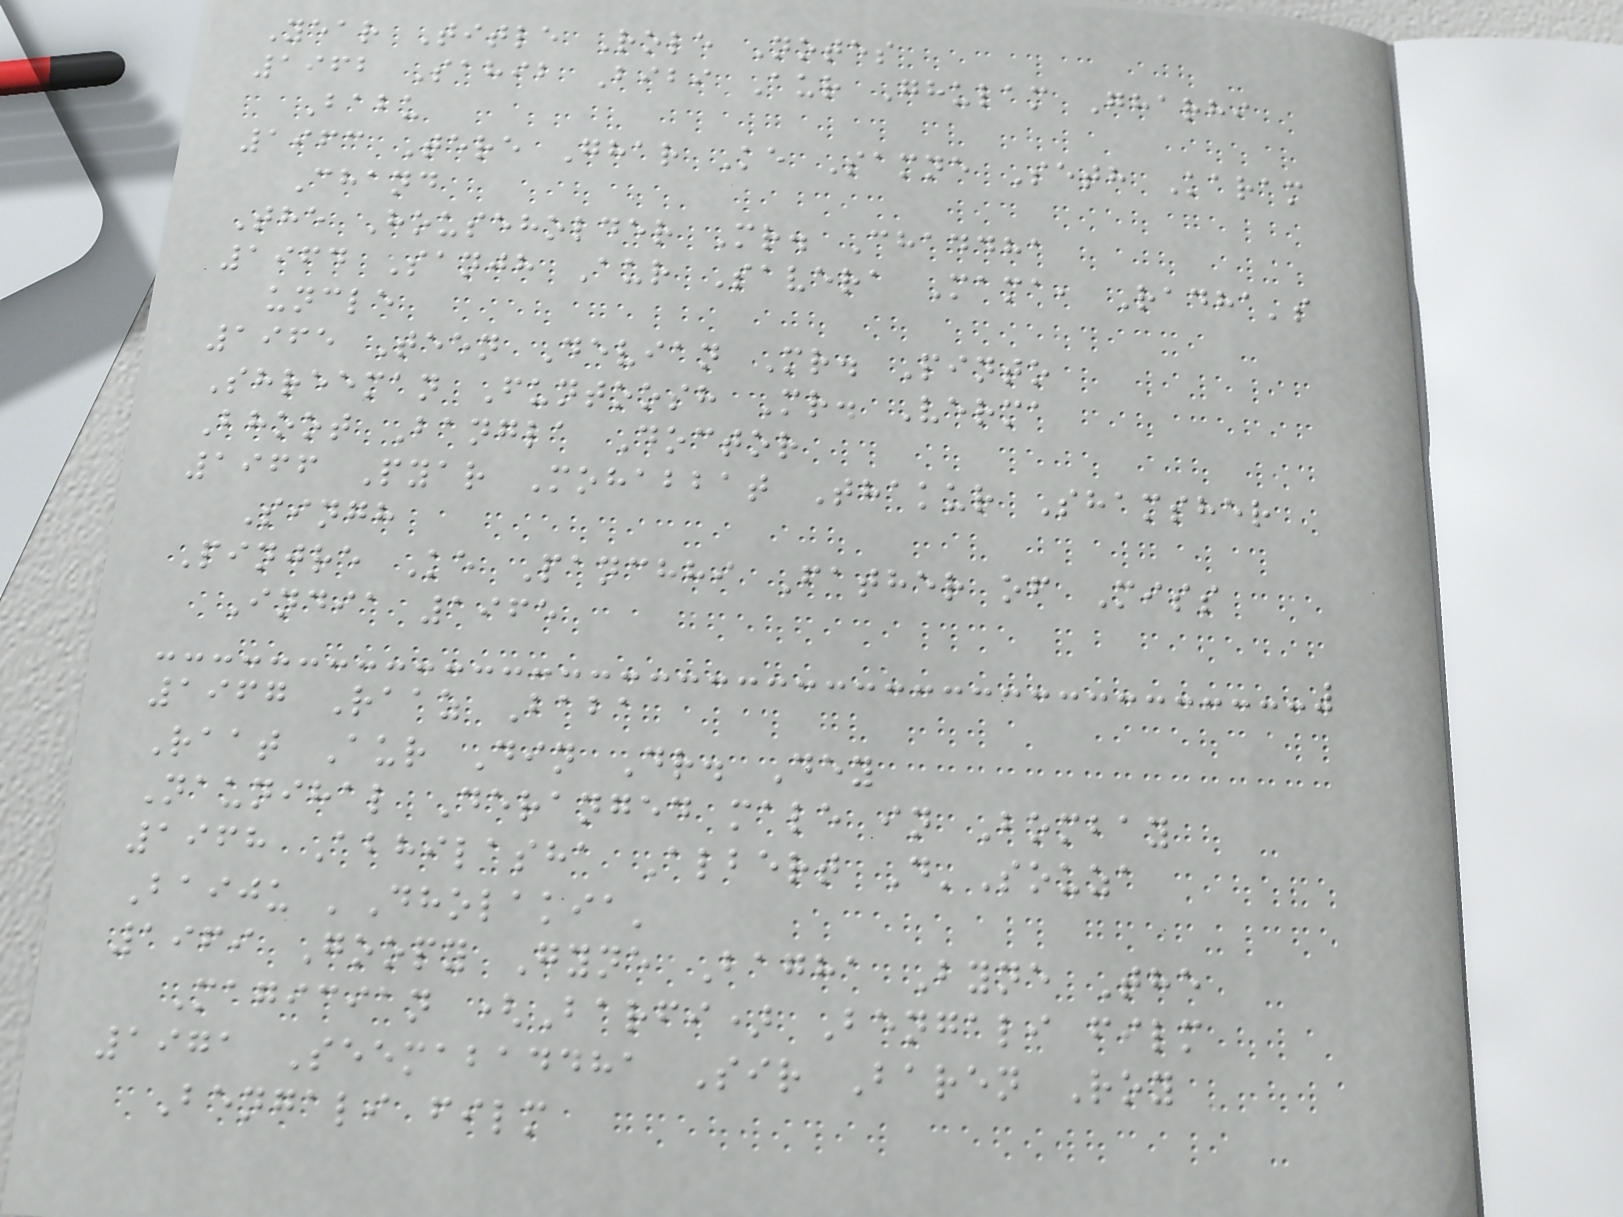Year Title Role Notes
1962 Sahib Bibi Aur Ghulam Gharhi
Babu
1963 Tere Ghar Ke Samne Seth Karam
Chand
The Householder Mr. Chaddha
1964 Sanjh Aur Savera Mama, Radha's
uncle
1965 Teen Devian Mr. Pinto
Shreeman Funtoosh Mr. Verma
Bhoot Bangla Doctor
1966 Pyar Mohabbat Thakur Shamsher
Singh
Pinjre Ke Panchhi Father of Miss
India 1965
1967 Raaz Baba
Raat Aur Din Dr. Dey
Naunihal Deranged male in Bombay
1968 Abhilasha Albert D'Souza
Baiju 'Dholakia'
1969 Goopy Gyne Bagha Byne The
Magician (Barfi) Bengali film
1971 Seemabaddha Sir Baren Roy
Bengali film
